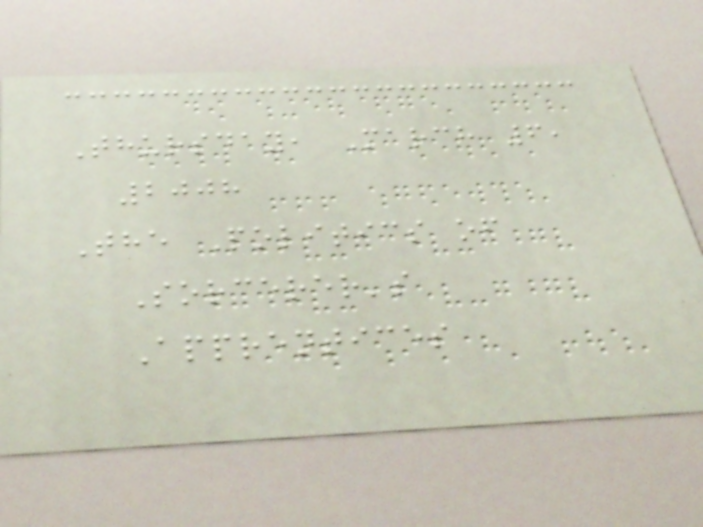Thursday, March 6,
2008
The Politics of
Sorcerer's
Apprentices
